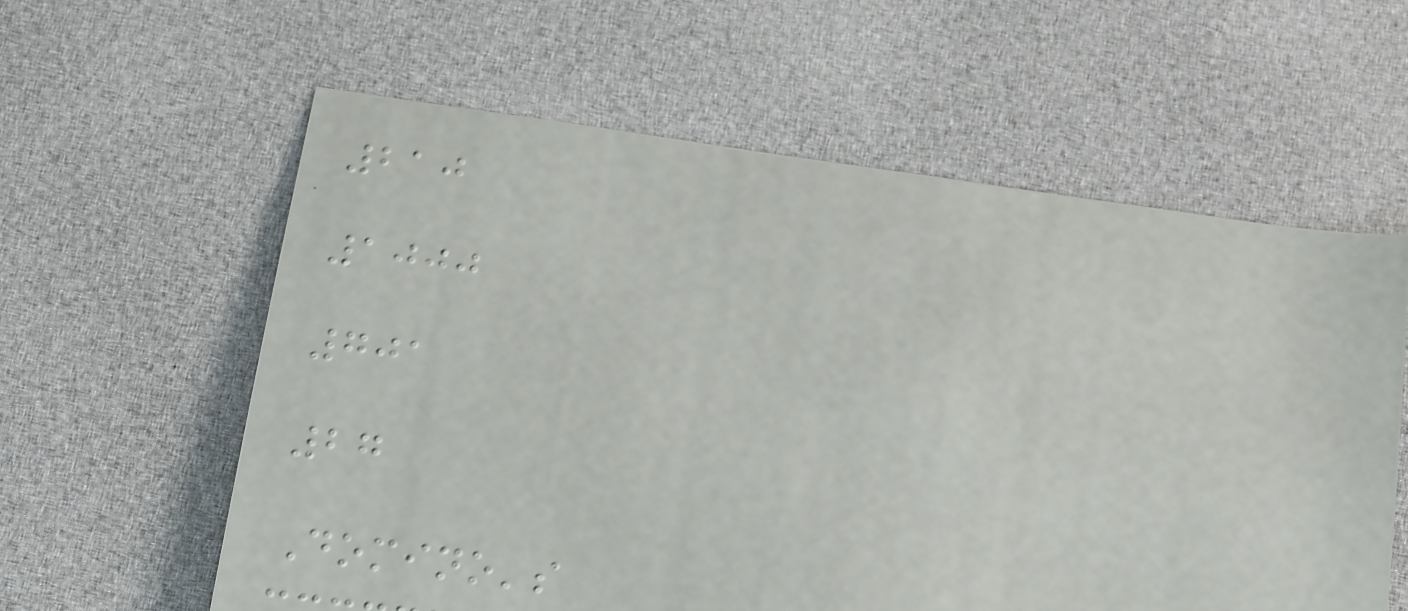210
1000
701
27
Domino's
